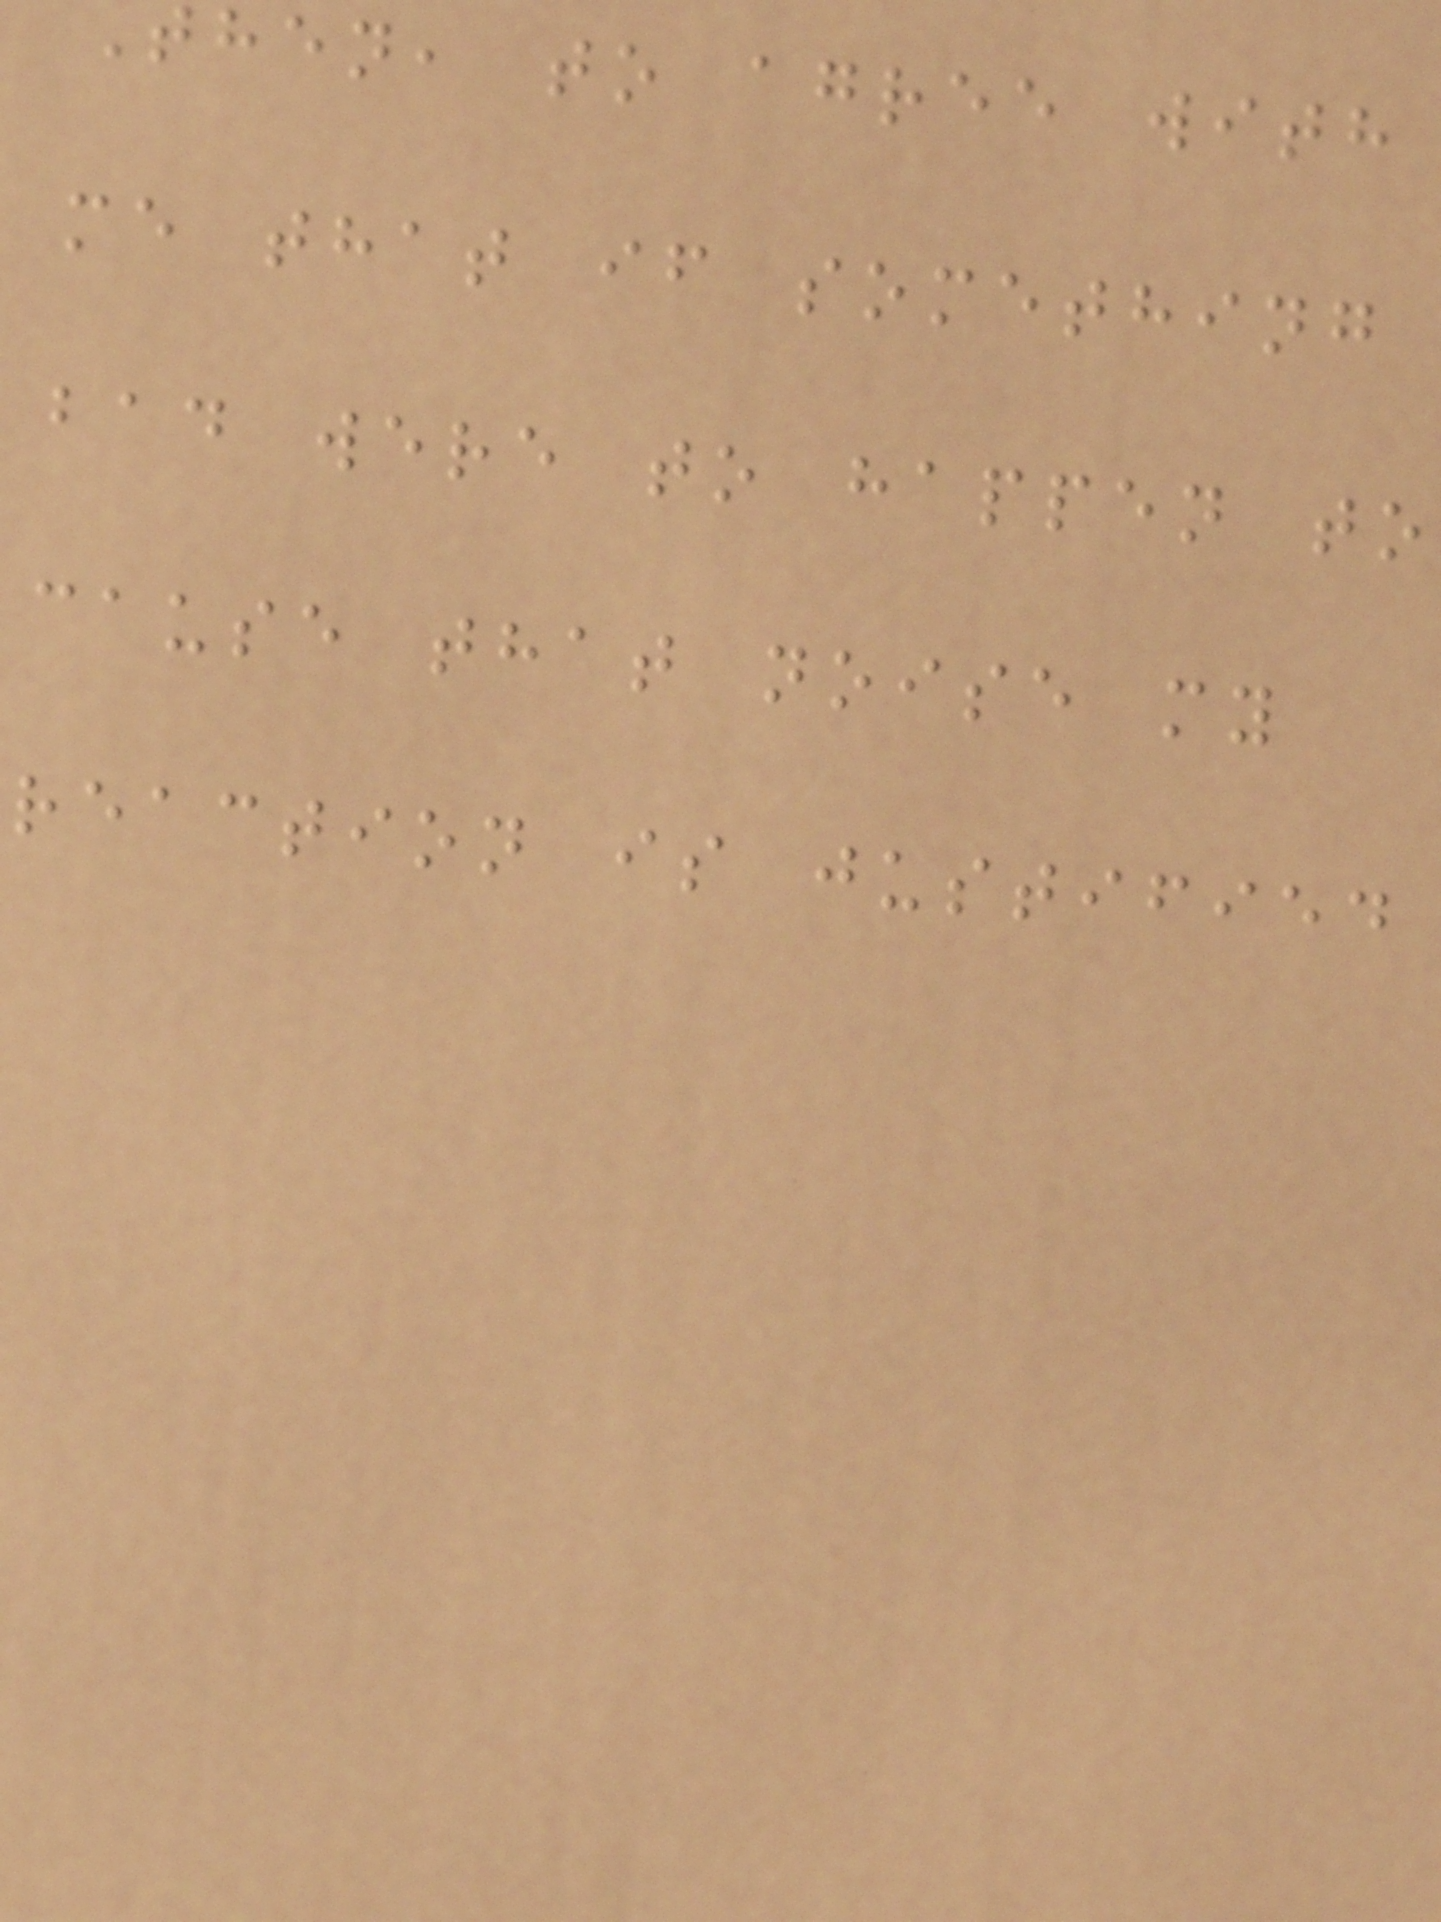then, to agree with
me that if something
bad were to happen to
cause that noise my
reaction is justified
